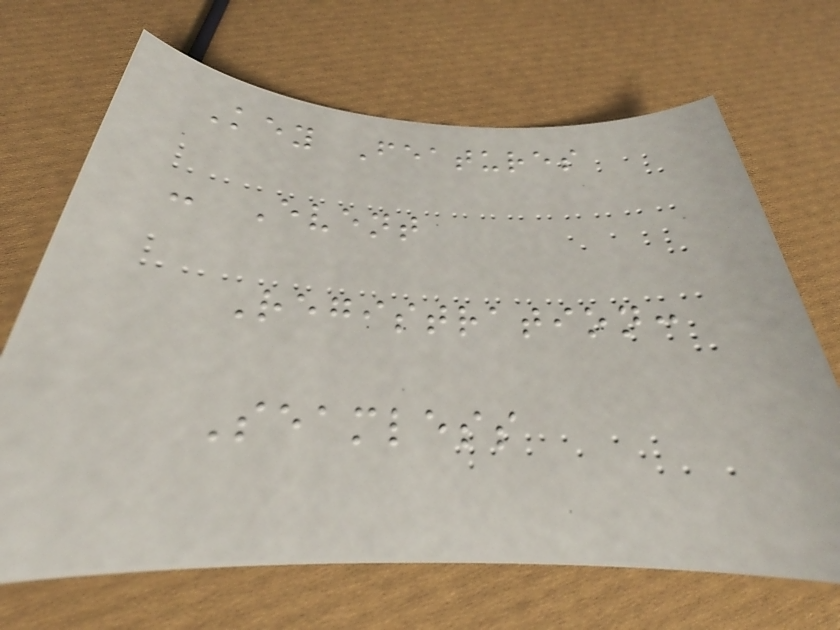Key Features
- Event
Registration:
Seamless
